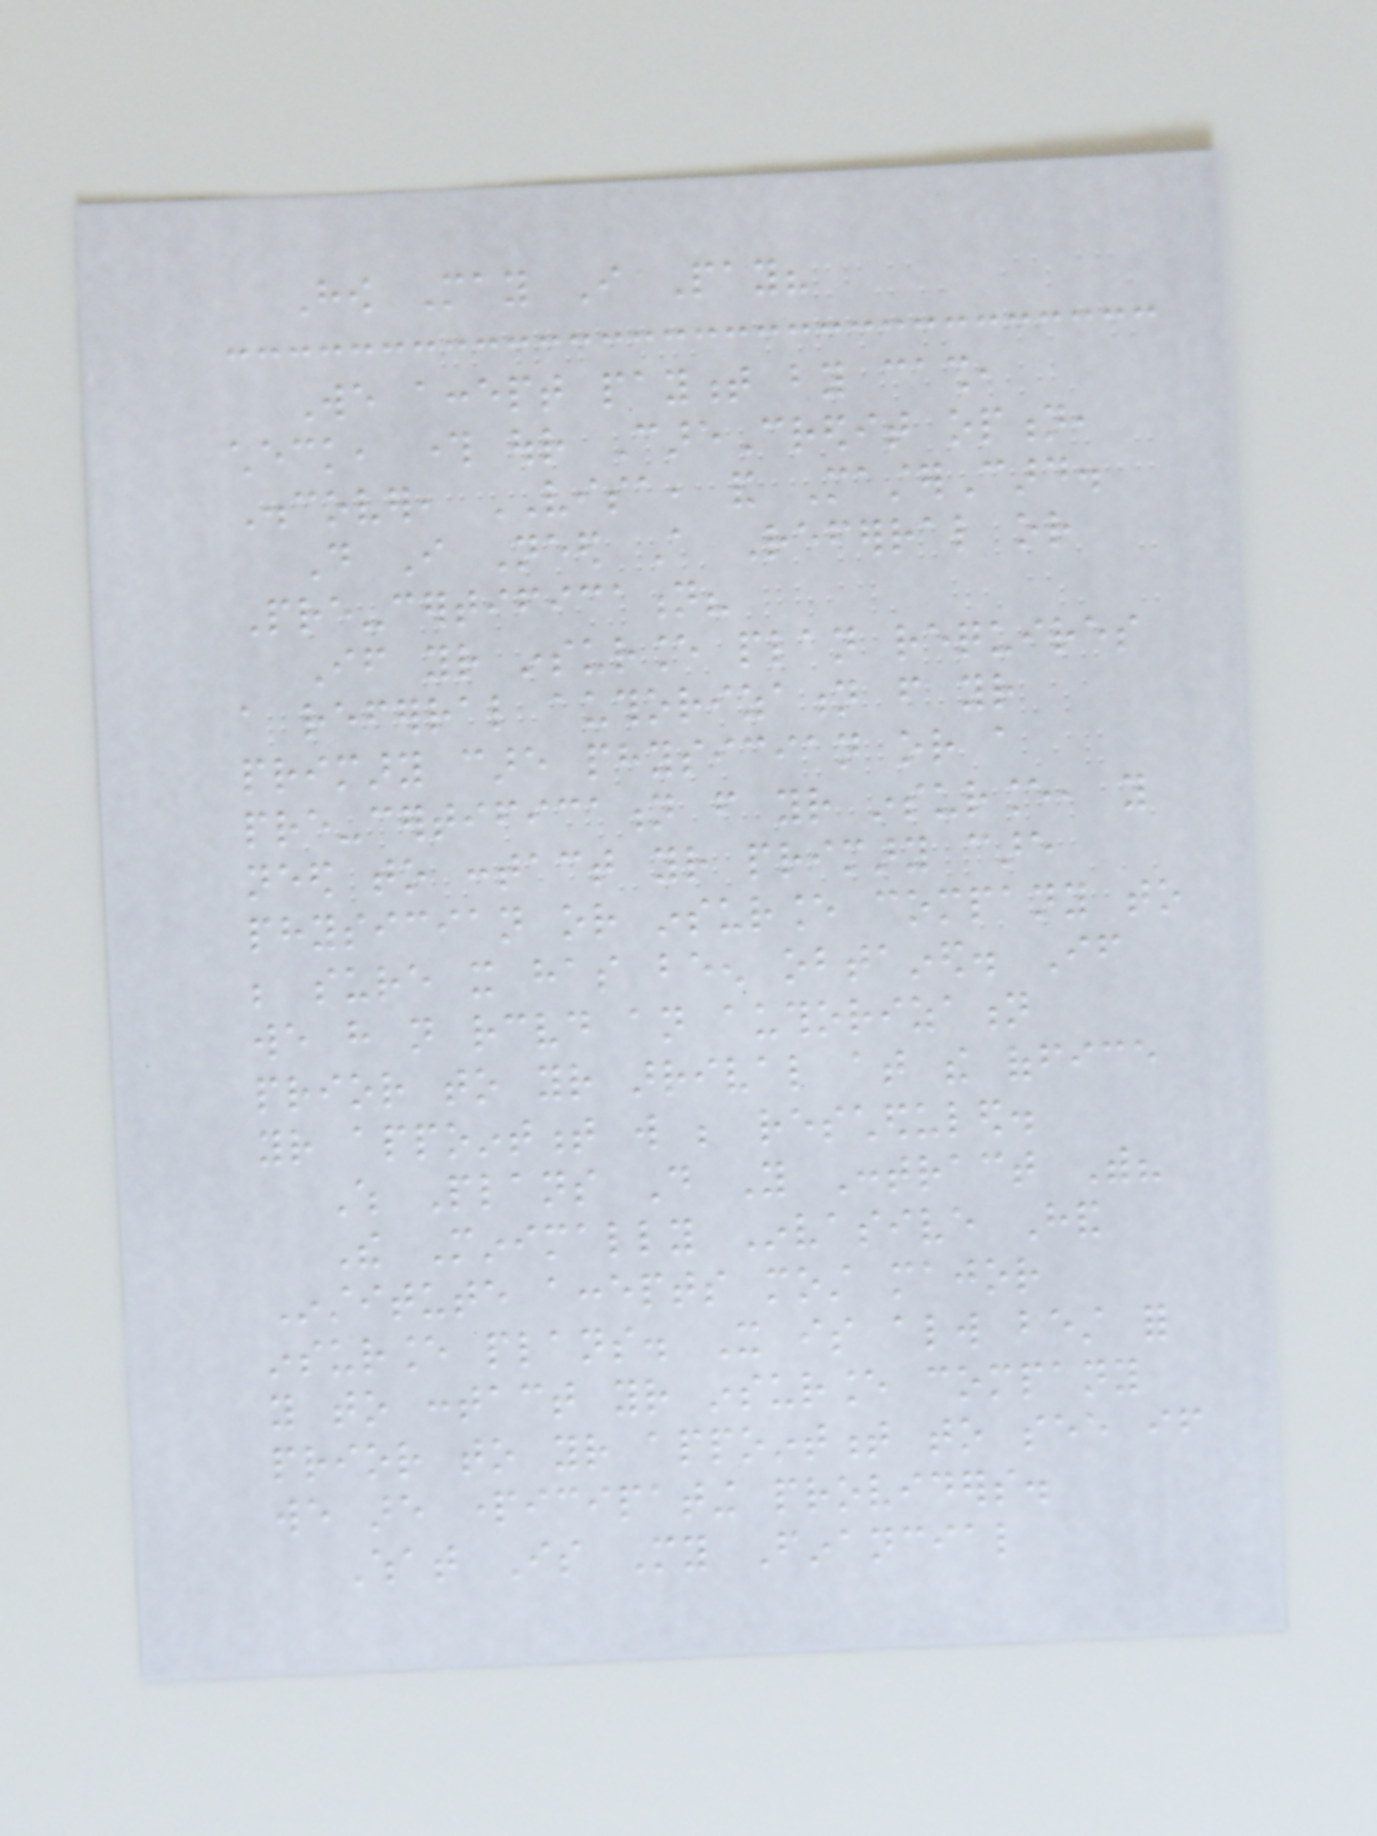How May I Pay?
We accept payment by cash,
check, through our CareCredit option,
Discover, VISA, and MasterCard.
Do I Need A Referral or
Pre-certification?
If your insurance plan requires
a referral authorization from your
primary care physician or a
pre-certification from your insurance, you
need to contact your primary care
physician or insurance company to
be sure it has been obtained. If
we have not received an authorization
prior to your arrival at the office
your appointment will be rescheduled.
Which Plans Do You Contract With?
The Minimally Invasive Hand
Institute accepts most major
insurance plans. It is always best for
you to contact your insurance company
prior to your appointment to see if
we are participating providers.
What Is My Financial
